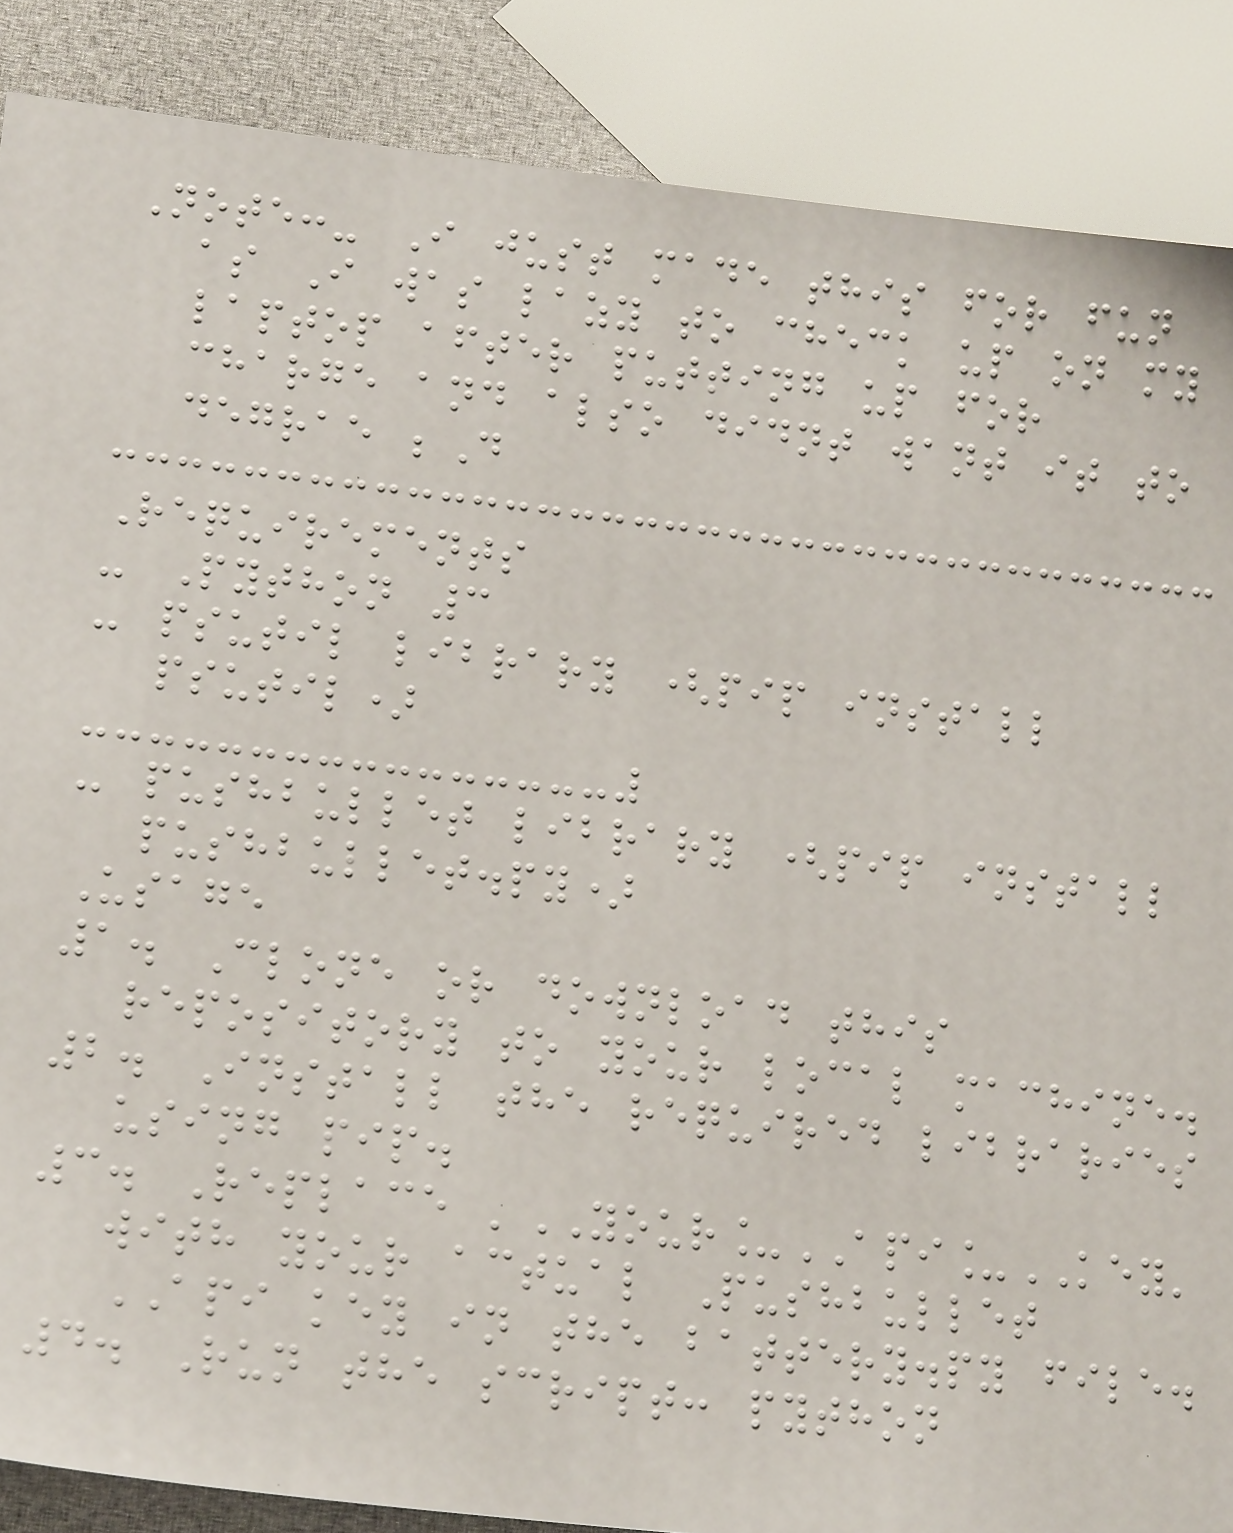Note:- I just made this for fun
as I was lazy to check up on my
laptop after putting up for
charge and also didnt want it to
degrae ;D
Requirements
- Python 3
- psutil library (pip install
psutil)
- pushbullet library (pip install
pushbullet.py)
Usage
1. Clone or download this
repository to your local machine.
2. Install the required libraries
using pip.
3. Replace 'YOUR_API_KEY'
with your actual Pushbullet
API key in the battery.py file.
4. Run the script: python
